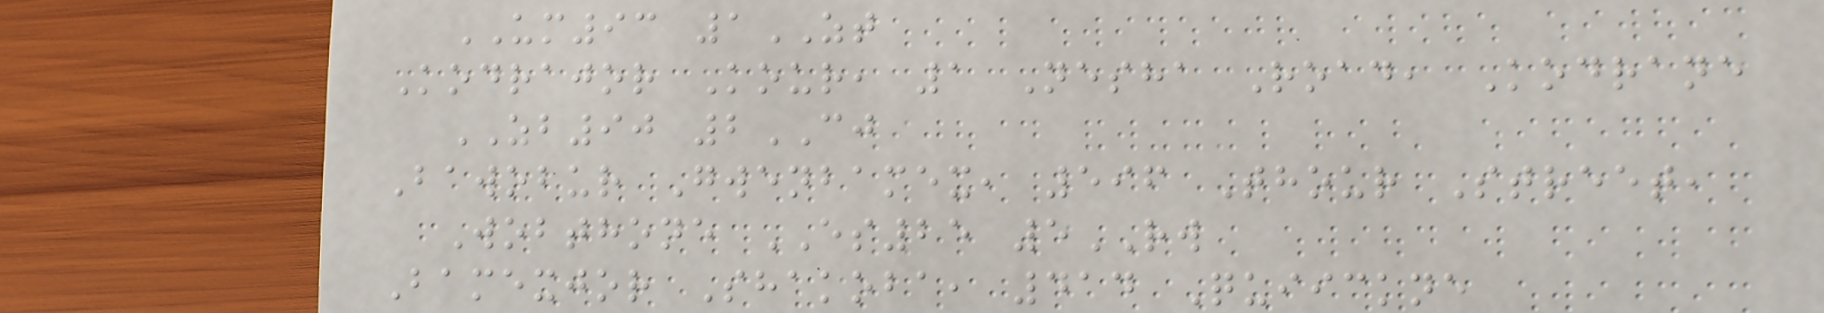UM93 1ZT
Kodrajor Kour, 1 Nesha Road, Kodrane
ZB90 2CJ
Bawobur Gwenbamex, 596 Thour Street,
Wobthone ES25 5RW
Bamexjor Shakoba, 414 Quiickne
